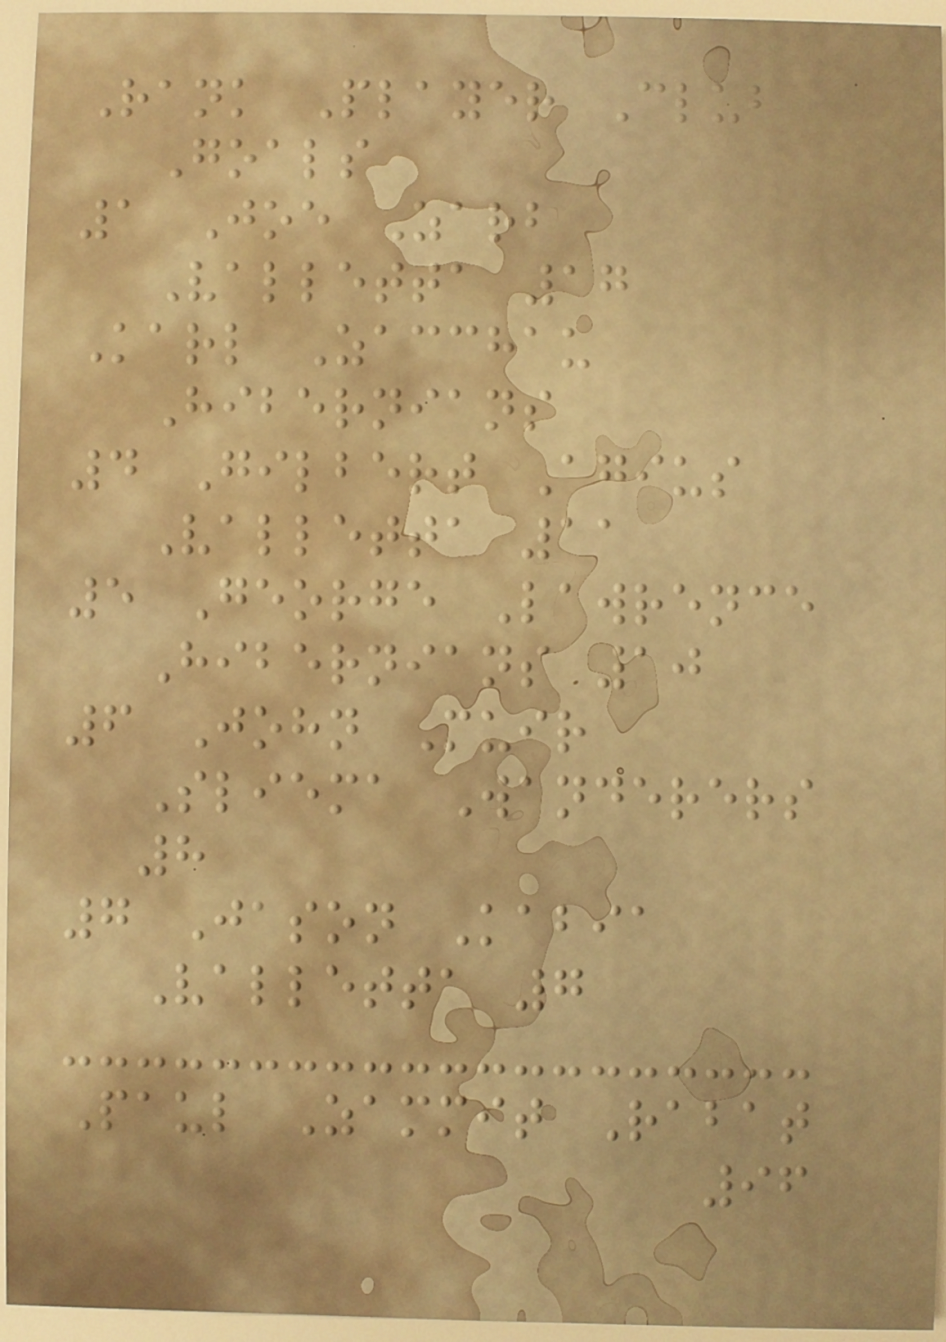Rank Player Club
Goals
1 Joe Zarb
Valletta 17
Karl Zacchau
Hibernians
4 Gilbert Agius
Valletta 11
5 George Lawrence
Hibernians 10
6 John Muir
Sliema Wanderers
8
7 Jason Kabia
Valletta 7
Paul Zammit Rabat
96
